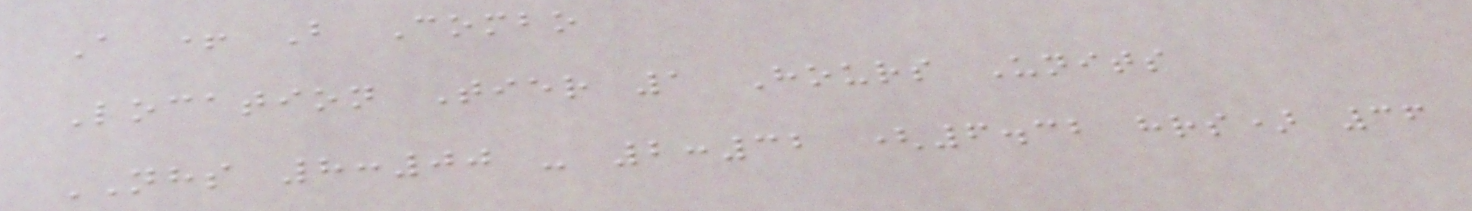A + B Combo
Location Tier 1 Hours Units
NHS 8:00 - 2:32 (6.32 hrs) 36
